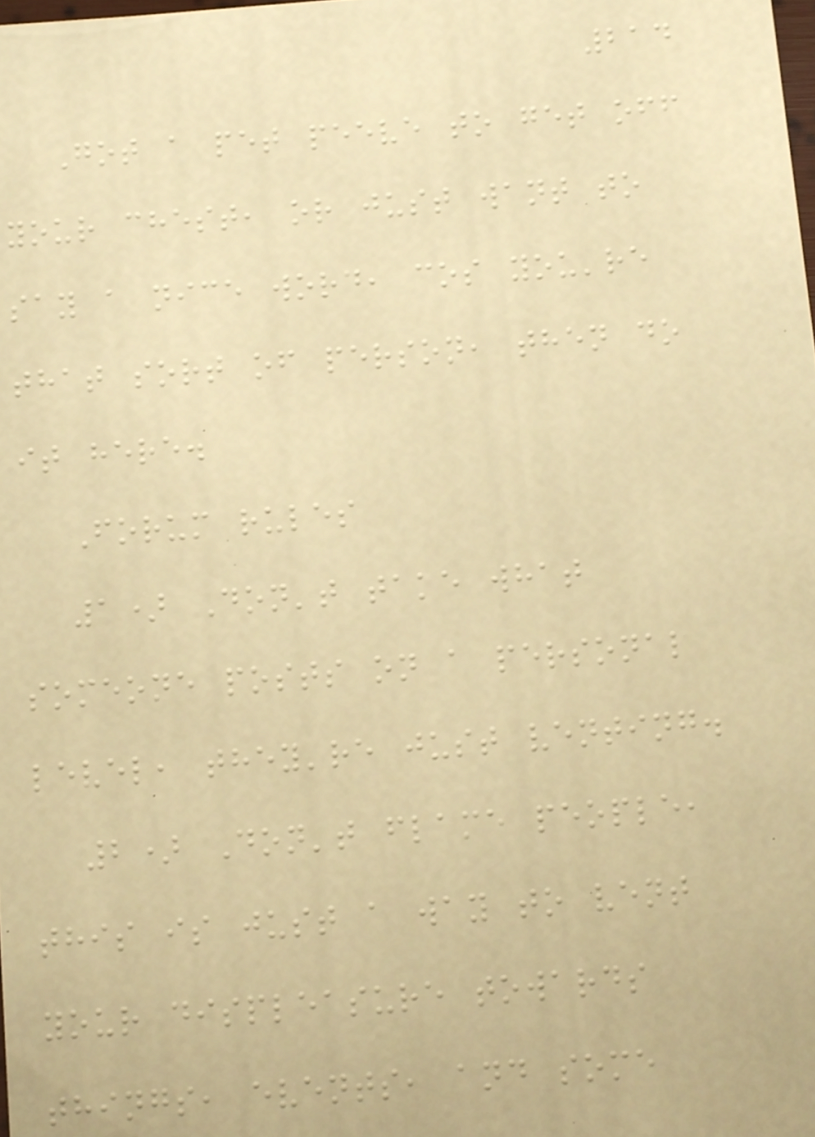214
Got a pet peeve to get off
your chest, or just want to
say a nice word, cos you're
that sort of person, then do
it here.
Forum rules
1) Don't take what
someone posts on a personal
level, they're just venting.
2) Don't flame people,
this is just a way to vent
your displeasure towards
things, events, and some
